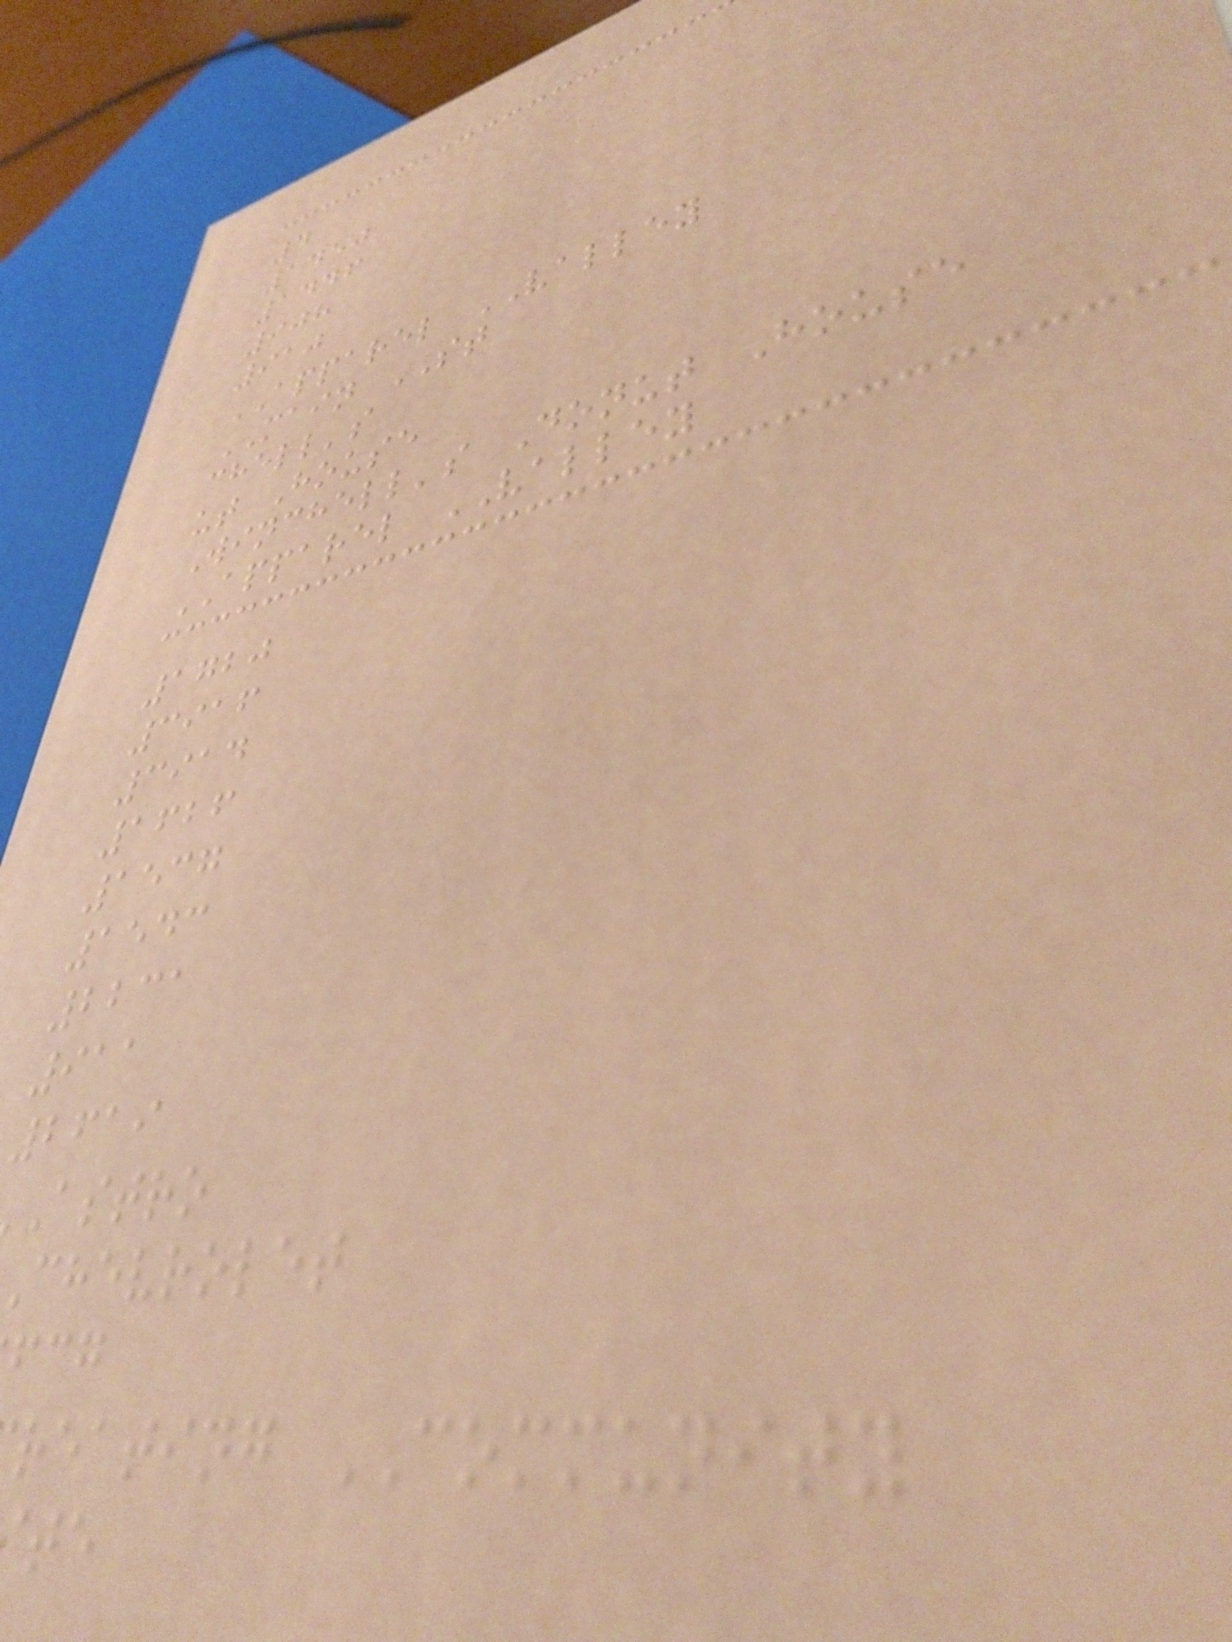4
1450
1446
908
910
APPAREL VALLEY
MAIN ST
chell's
ut House
Winchell's Donut House
APPAREL VALLEY
1720
3916
3914
1626
1537
1543
2231
911
2619
astro
chevrolet
reating COMMUNITY
